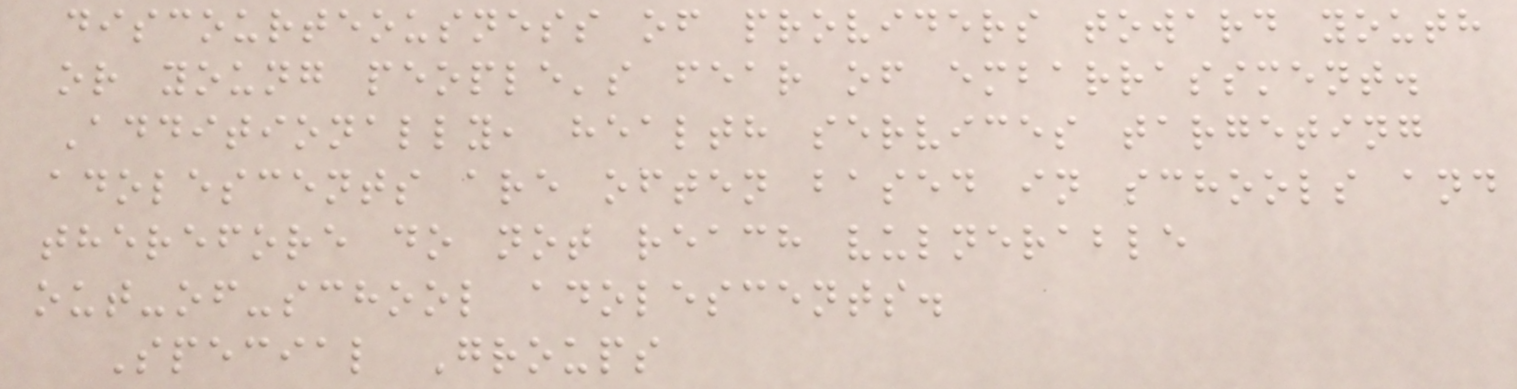discourteousness of providers toward youth
or young people's fear of embarrassment.
Additionally, health services targeting
adolescents are often based in schools and
therefore do not reach vulnerable
out-of-school adolescents.
Special Groups
